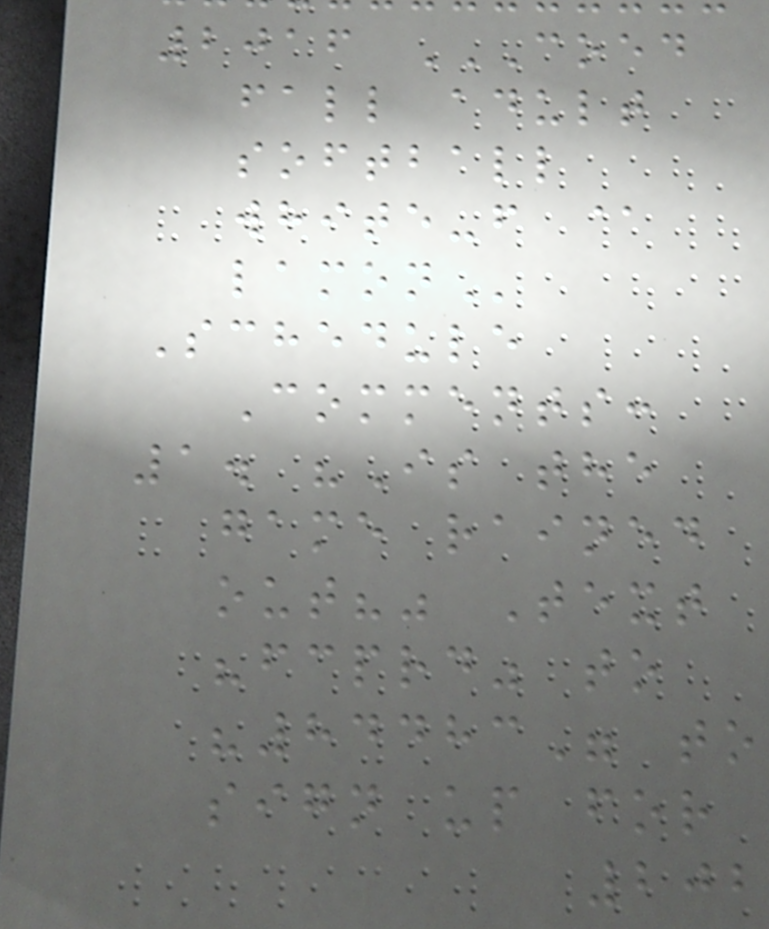2016 COED
FALL ADULT
SOFTBALL
WHITE-F @
LAMON
Schedule
Comments:
1. "Is the
game rained
out?" Text
"fcprd" to
"84483" to
sign up for
202
